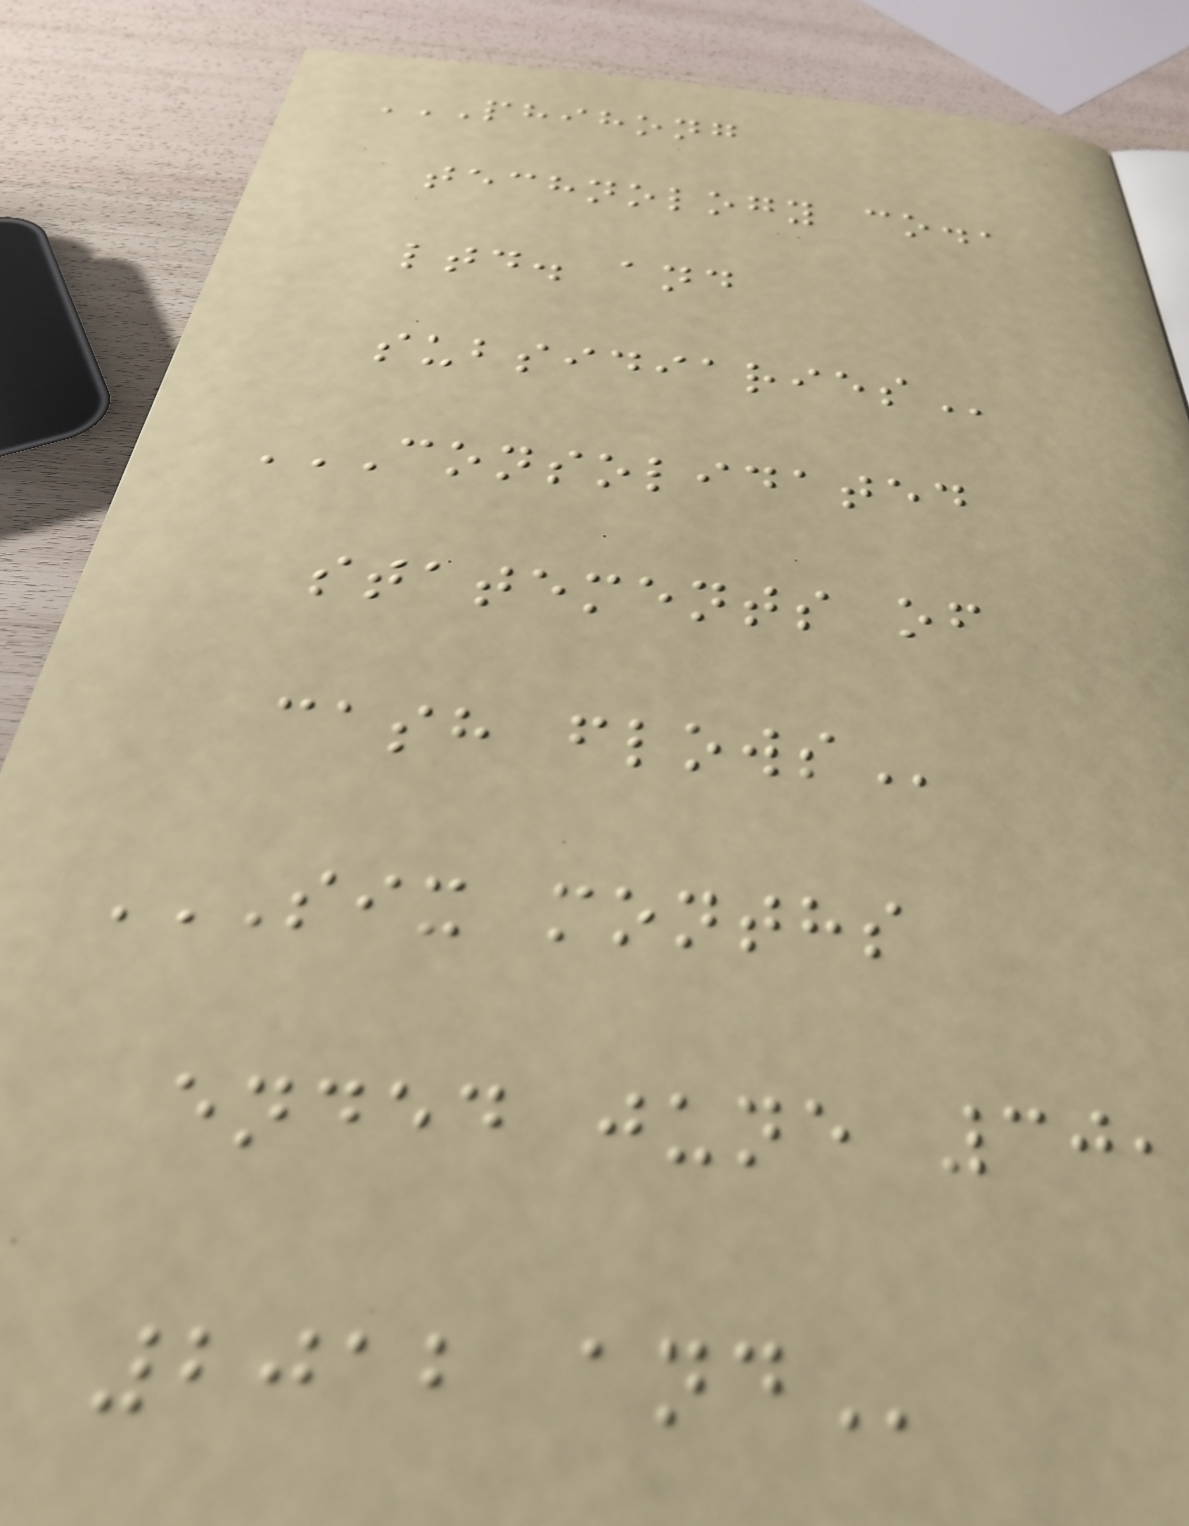PHIHONG
TECHNOLOGY CO.,
LTD. AND
SUBSIDIARIES
CONSOLIDATED
STATEMENTS OF
CASH FLOWS
SIX MONTHS
ENDED JUNE 30,
2012 AND
